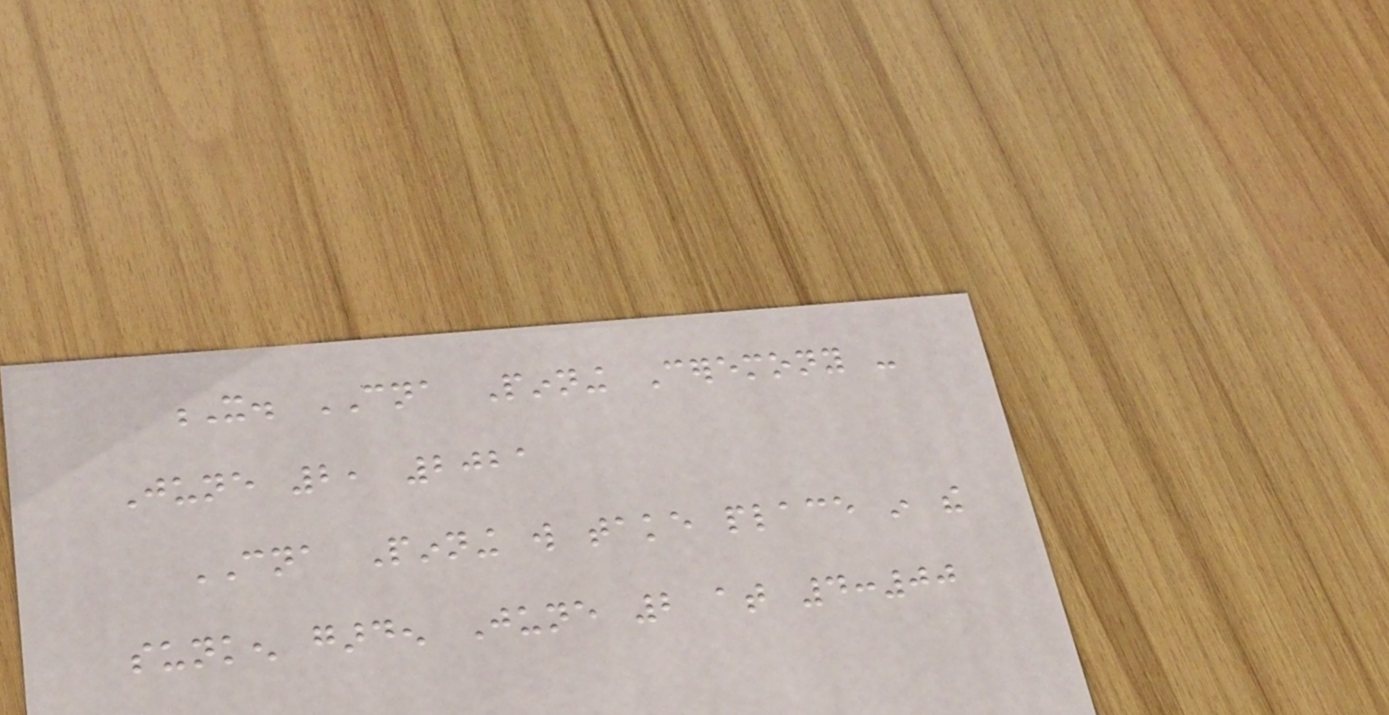X. CNA Pinning Ceremony -
June 2, 2021
CNA Pinning will take place in the
sunken garden June 2 at 4:00
